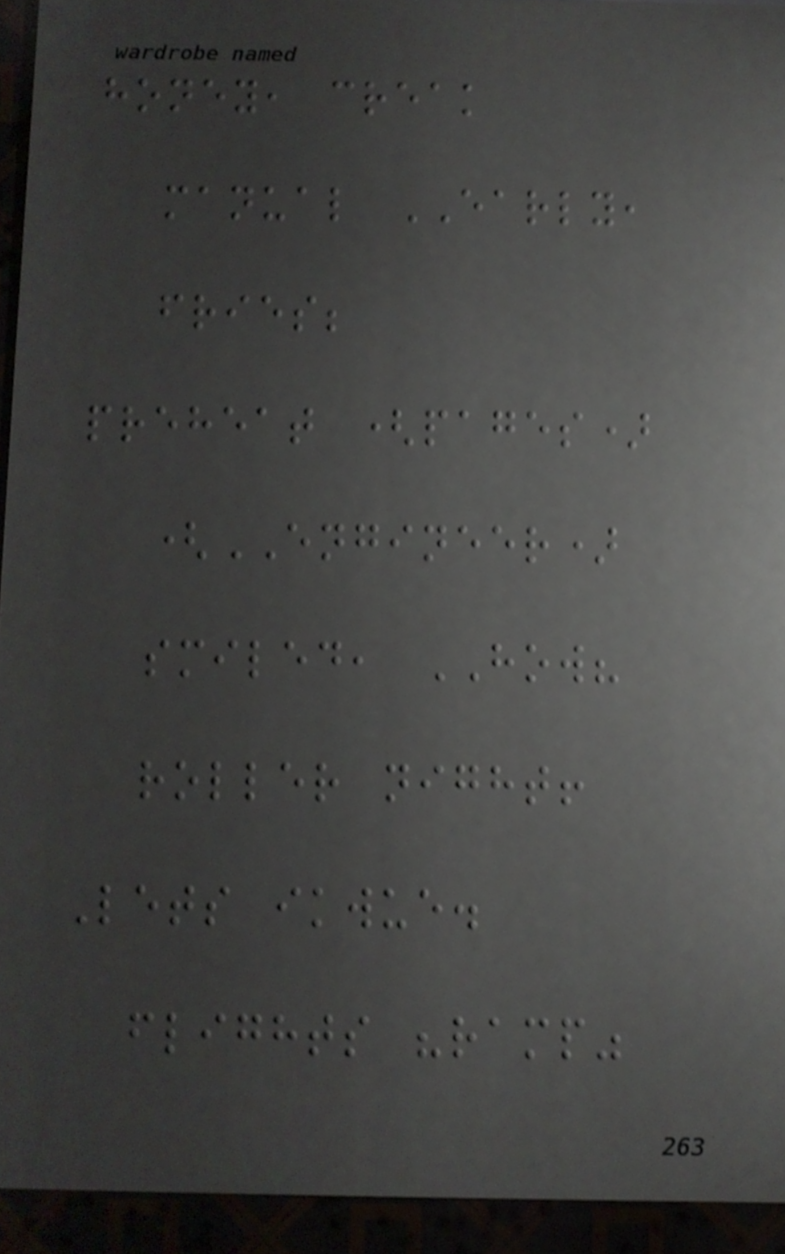honey, creak
manual EARLY,
fries;
preheat (pages)
(ENGINEER)
smiled, HOW?
roller night!
Lets ikwue.
flights "ramp"
